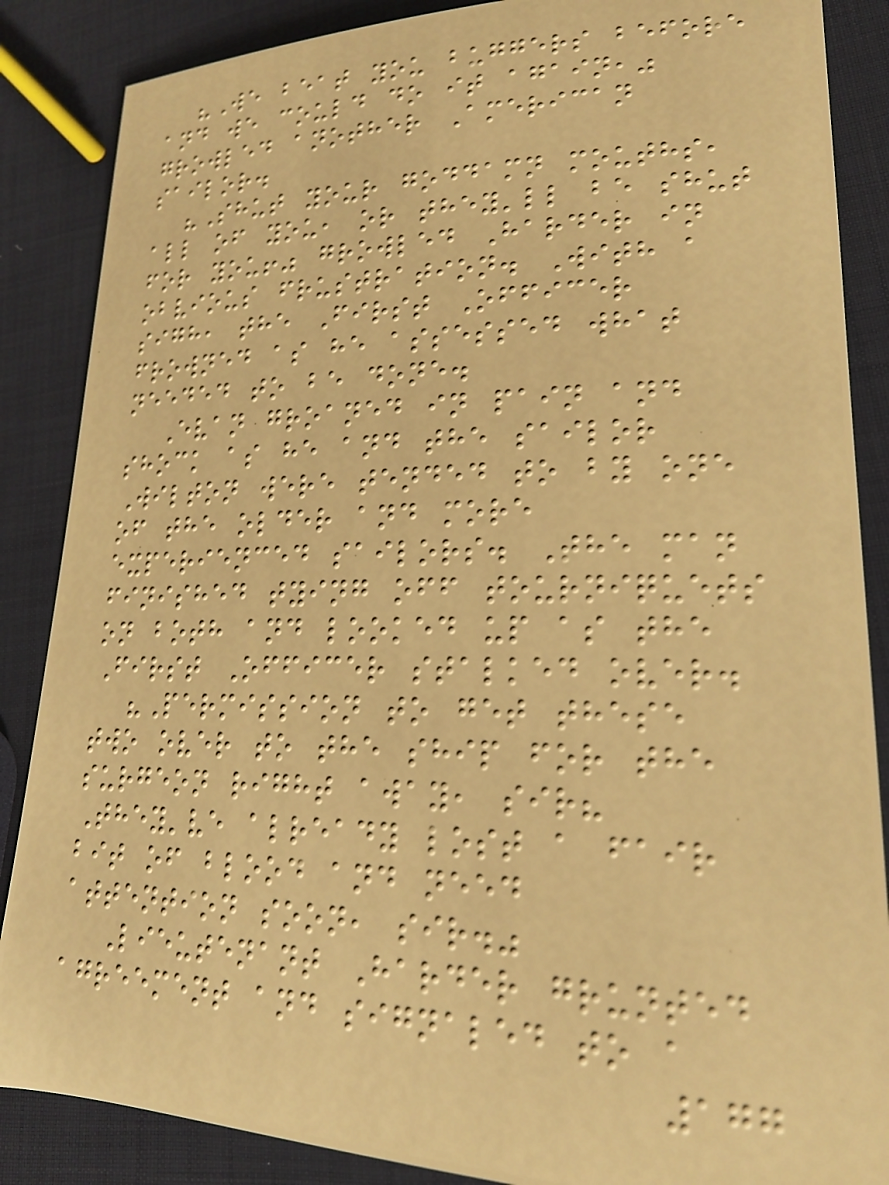"We beat you buggers before
and we could do it again,"
growled another American
sailor.
"Shut your goddamn mouths,
all of you, or they'll be shut
for you!" growled Harder in
obvious frustration. With a
sigh, the First Officer
frowned as he assessed what
needed to be done.
Evan groaned in pain and
shock as he and the sailor
Wilton were tended to by one
of the older and more
experienced sailors. The man
finished tying off tourniquets
on both and looked up as the
First Officer stalked over.
"Permission to get these
two over to the ship for the
surgeon right away, sir?
They've already lost a fair
bit of blood and need
attention soon, sir."
Lieutenant Harder grunted
agreement and signaled to a
177
